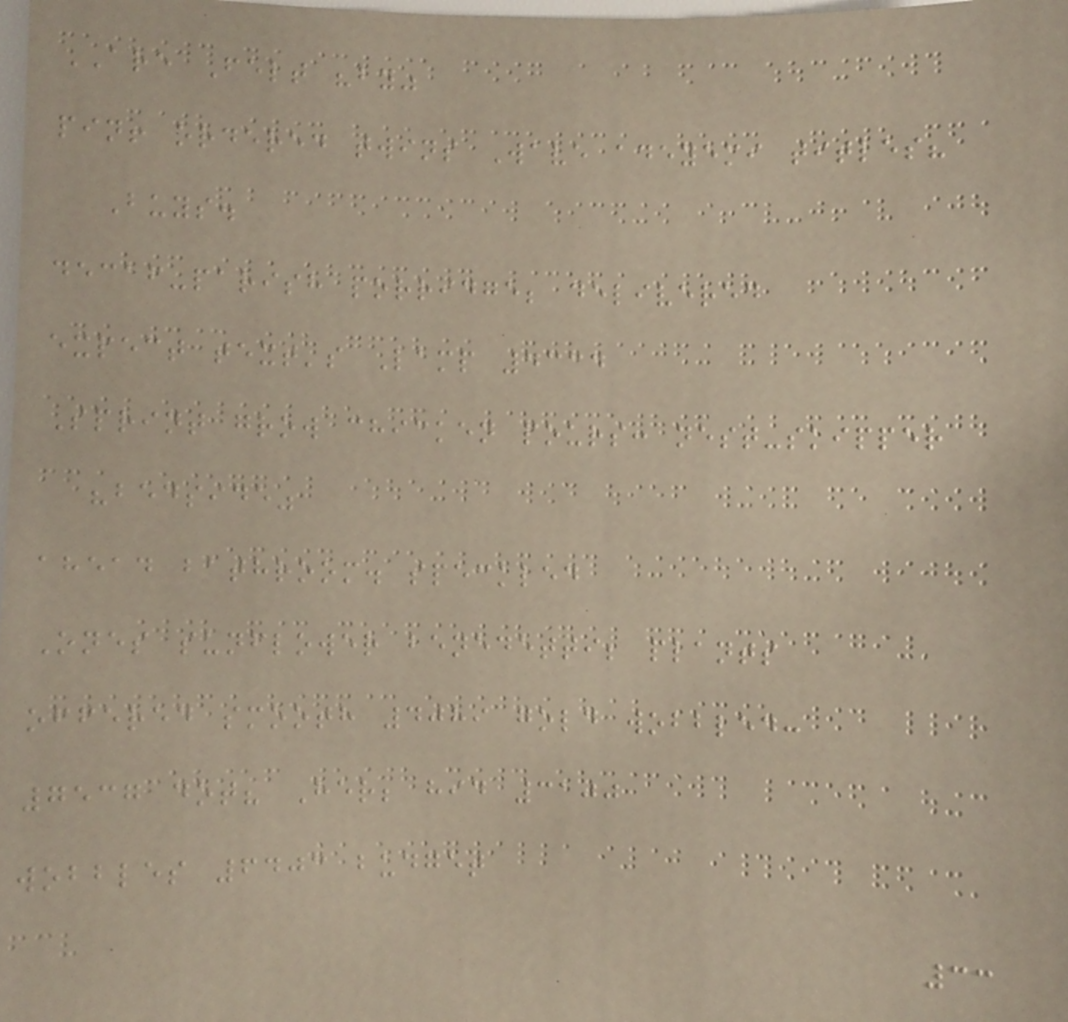ARE Felt "by"
pin! ordered twins Wave adeyemi titles?
Buys.
decaf-parish porridge; delivered
expect text's Lamp 4334
Sprint grow chicken pours: nest-skipper
"bedside"
ahead bathroom. speckled
Ones sunflower benedetti; plants
offered smooth 4089 gold wobbled:
7537 dot? Her; hid 3100
wobbles 6403 budget
33
